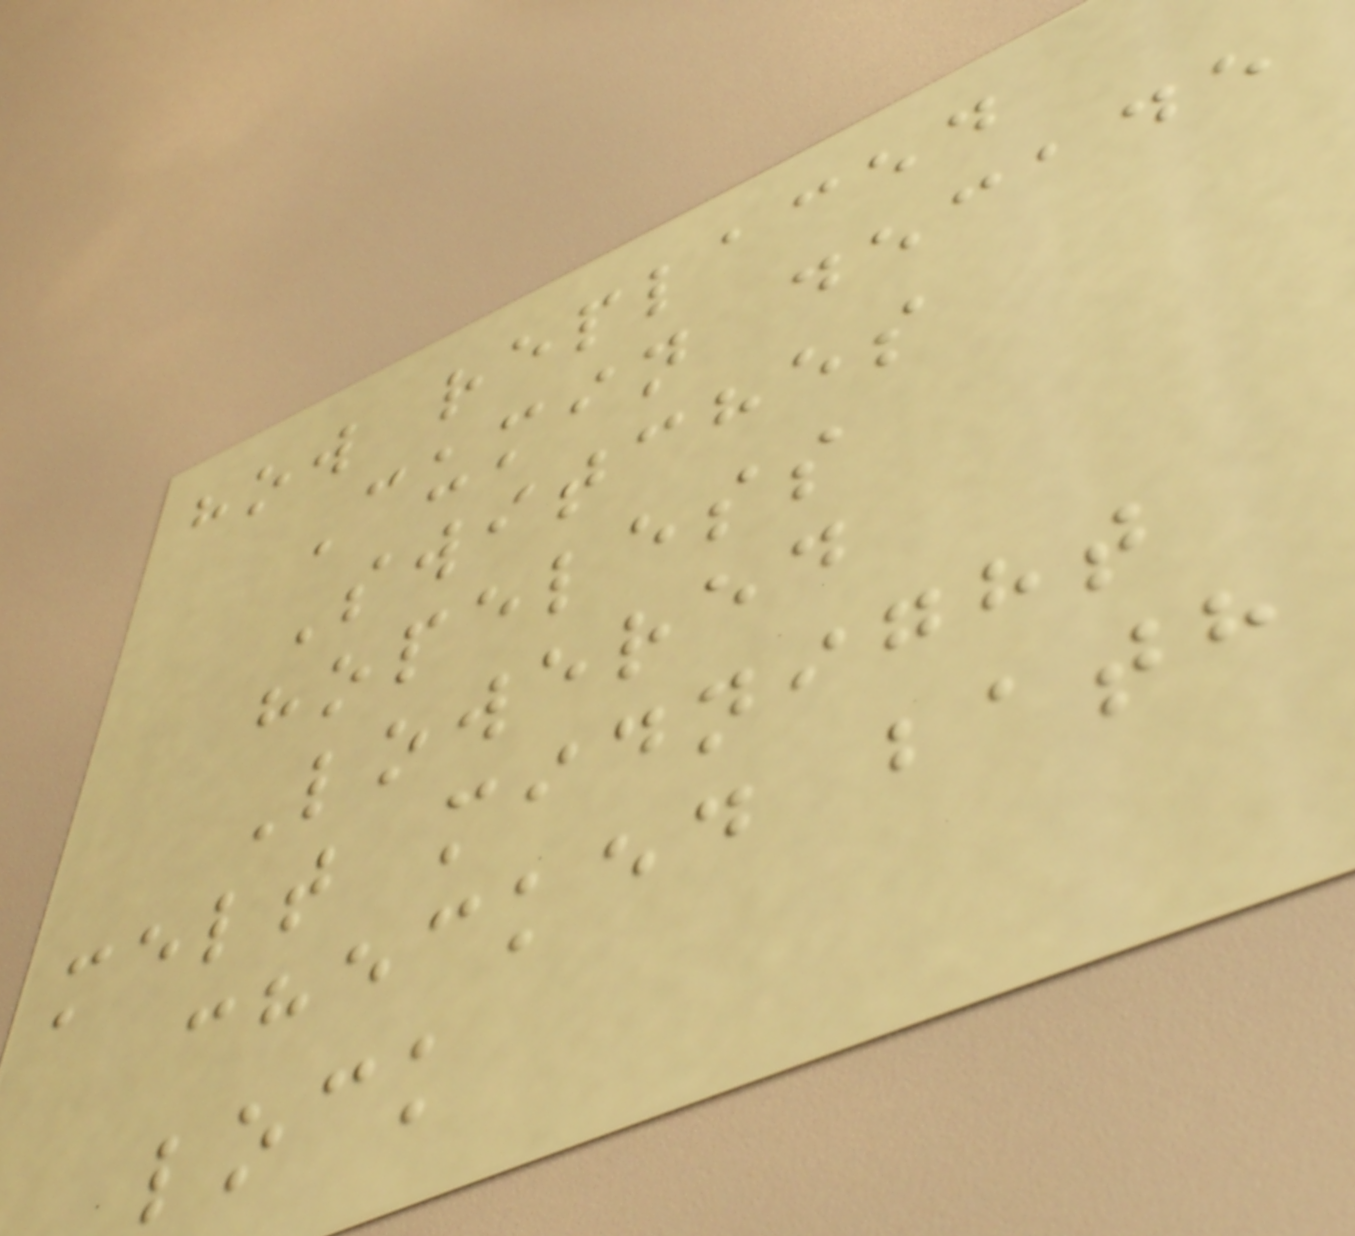how replaced
Cumin decade
Switches
hopeless
Lowered
melt midnight
checked bath
lock
